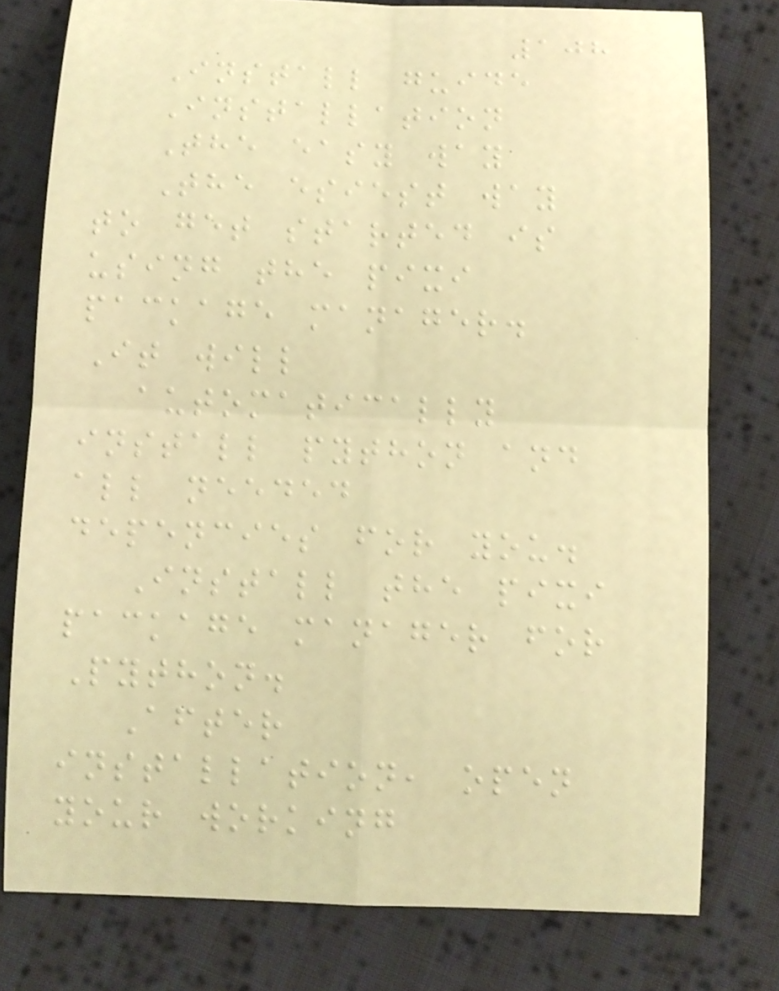108
Install guide
Installation
The easy way
The esiest way
to get started is
using the pixi
package manager.
It will
automatically
install python and
all needed
depencies for you.
Install the pixi
package manager for
Python.
After
installation, open
your working
